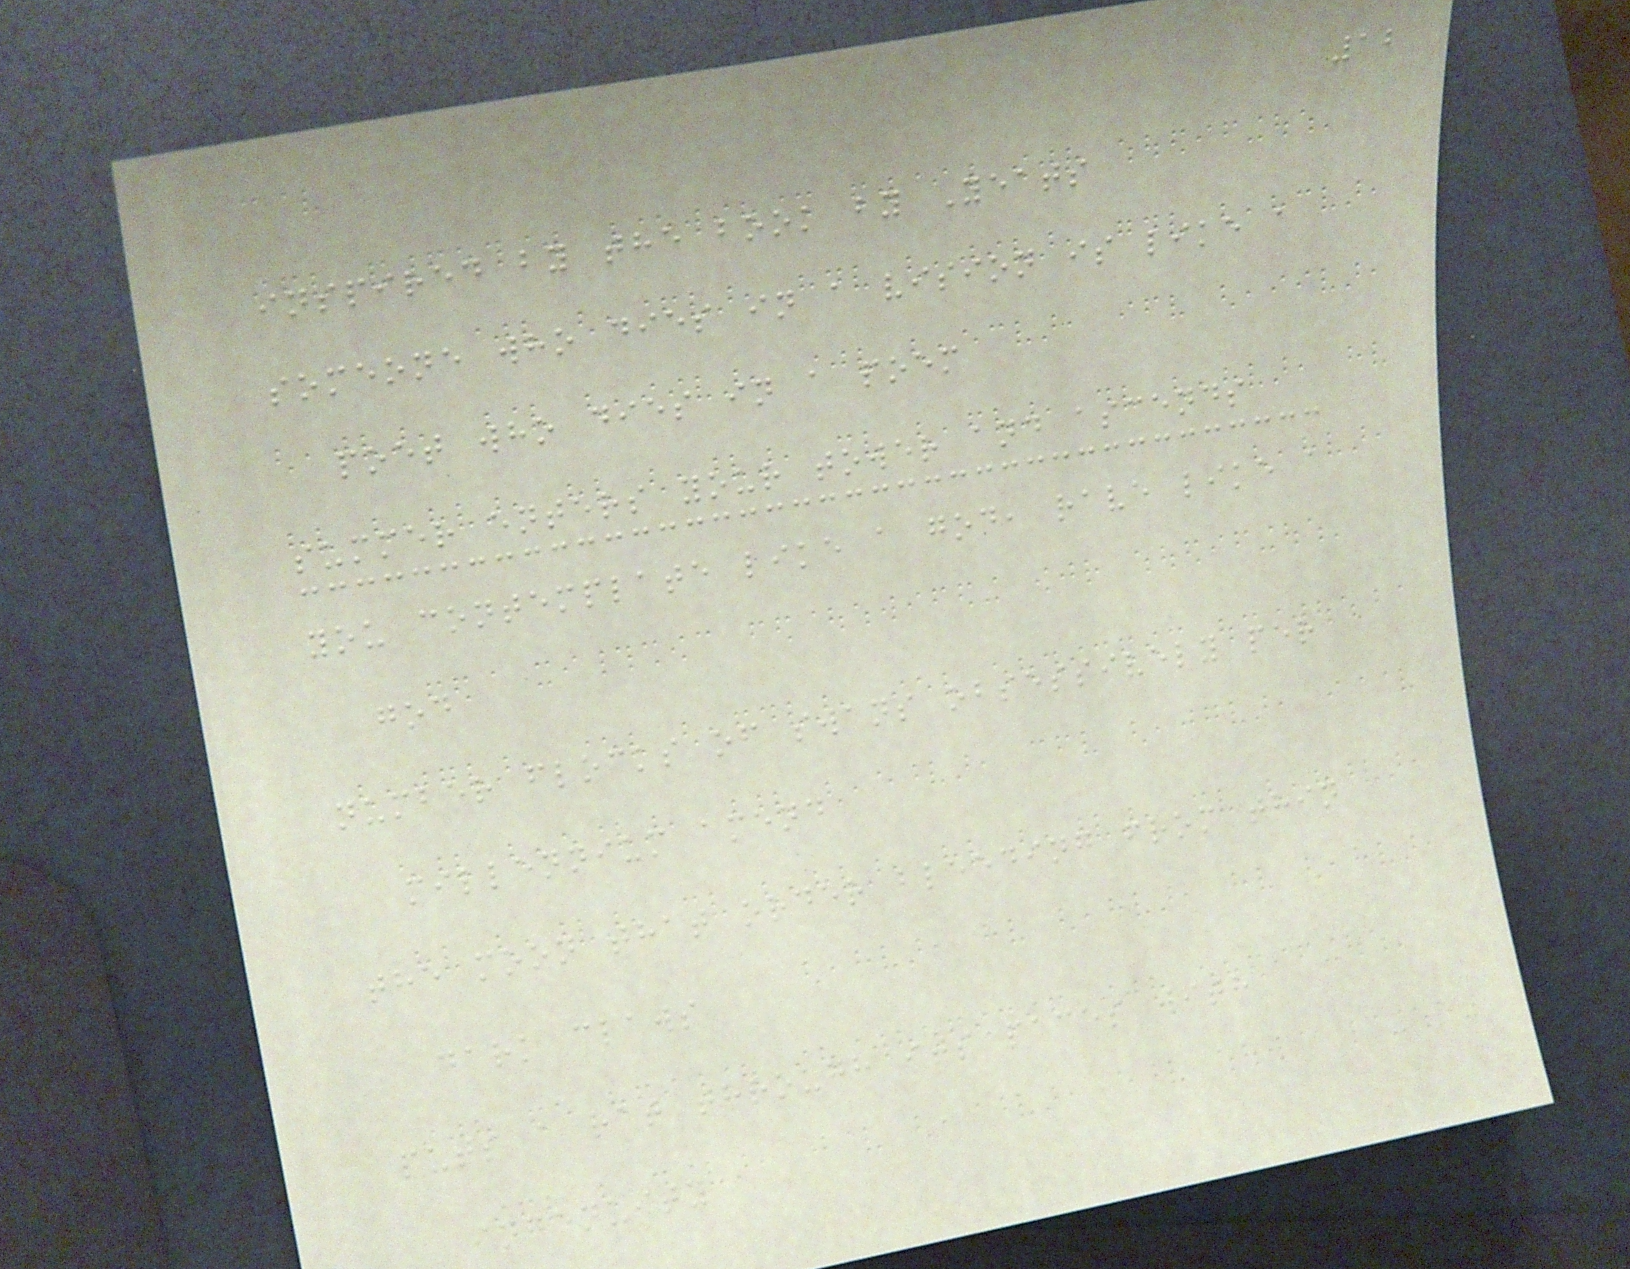12
inspired by the book by Yeats
someone who dies in a vision is like a
poet who dies in a poem
summer enters your tower and ascends
you contemplate like a god, rave like a
god
number flocks of swans obsessively per
millennium amend
the moon that order bleeding from thin
dark claws
puts a rat through its paces with
ingenuity
